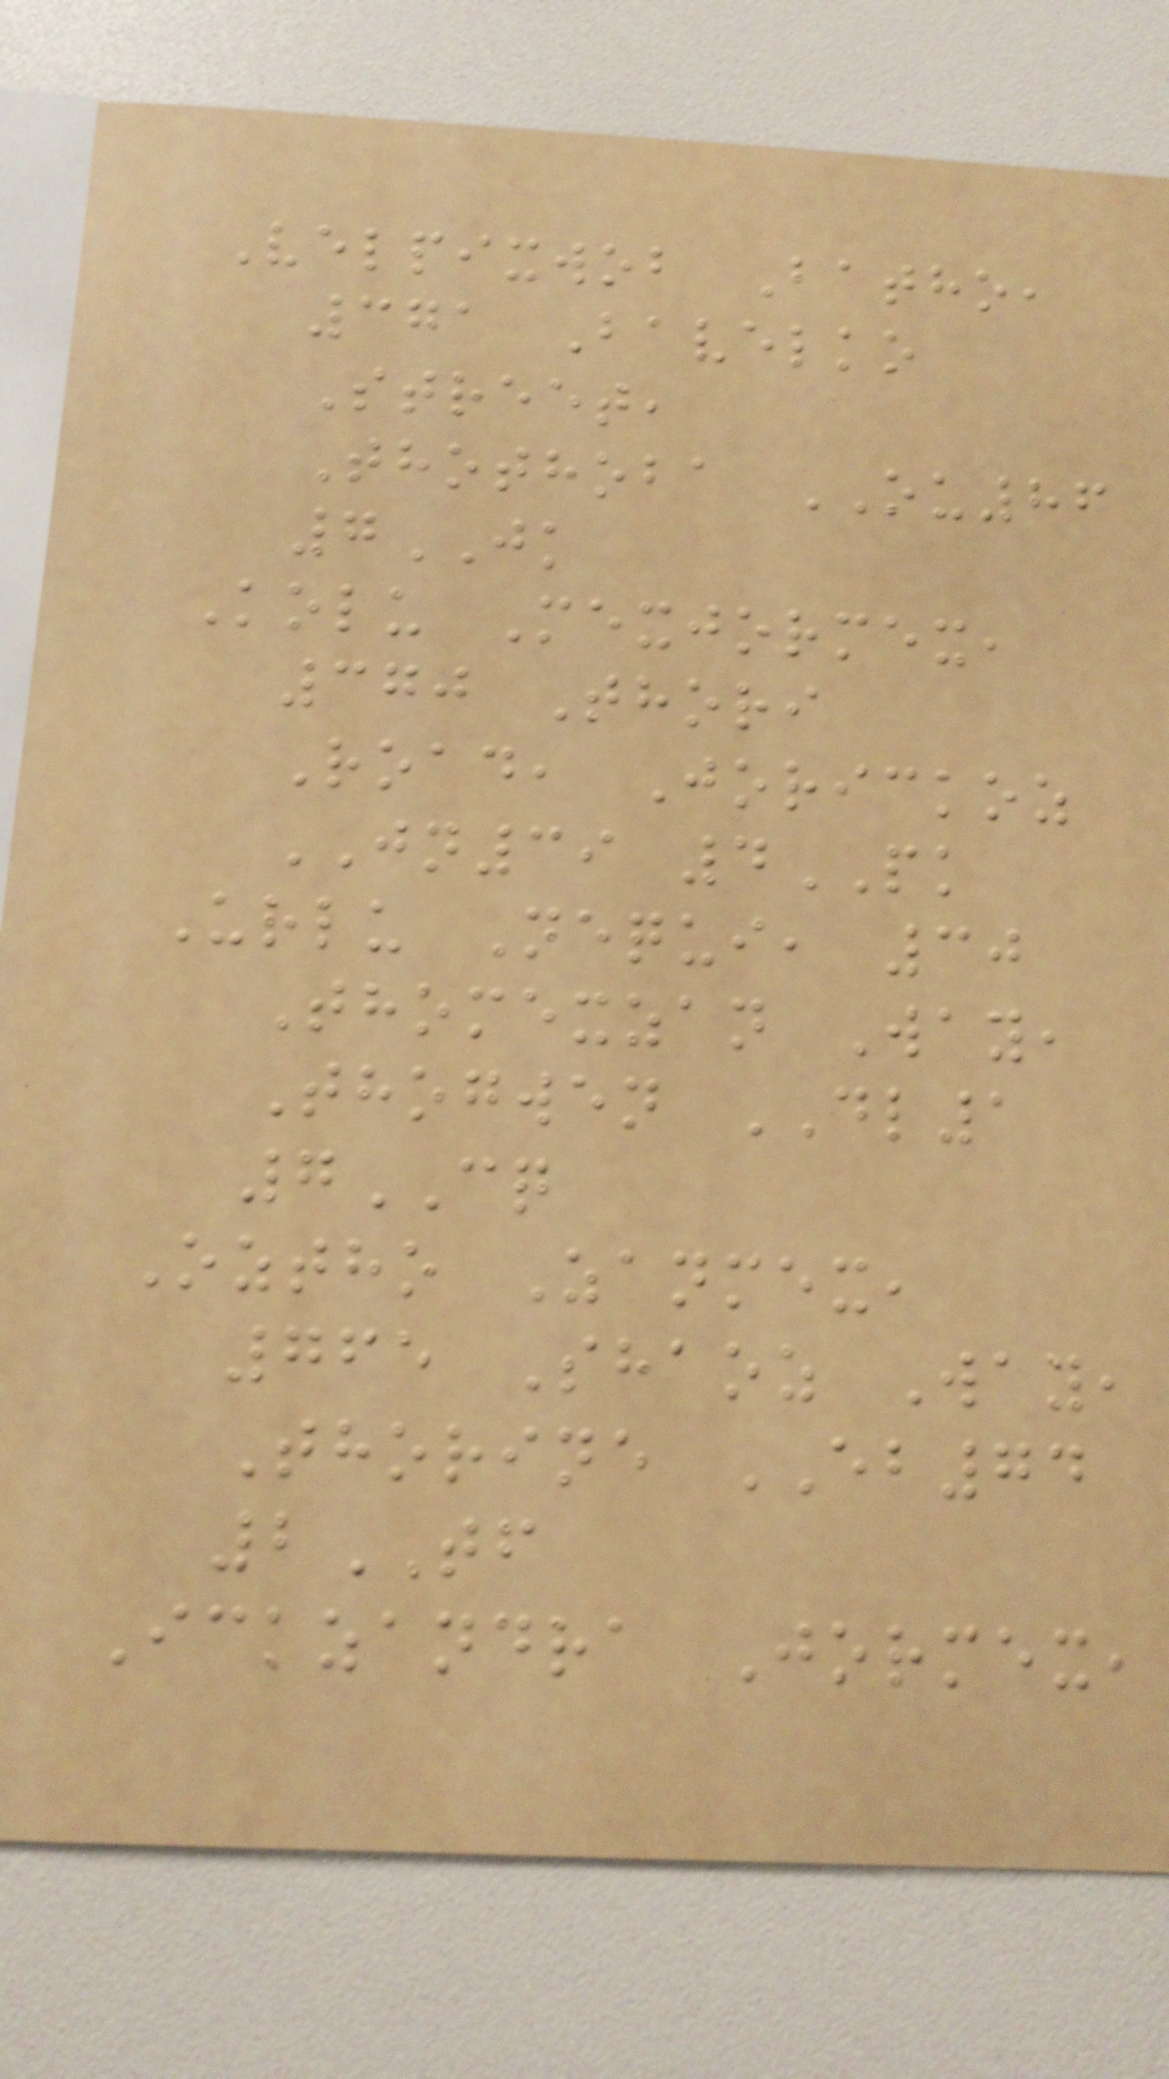Velpixwob Batho,
371 Bavelko
Street,
Thothoba OU86
7JK
Kolu Mexjormex,
370 Thori
Road, Jorickoz
JN39 4PK
Urlu Nequi, 30
Thomexzan Way,
Thogwen DL1
7CQ
Oztho Zanmex,
765 Shaoz Way,
Thorine EB74
2TF
Ickzandra Jormex,
